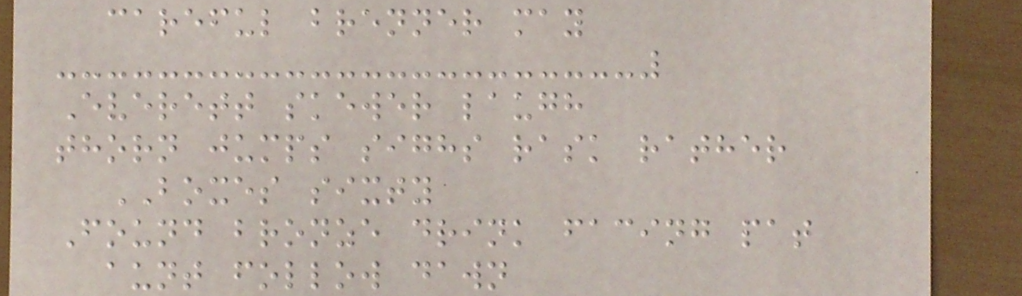careful brenner may
Everett skewer laugh
thorn jumps sighs rask rather
BOXES sixty
Found bronze drink facing pat
aunt follow dawn
